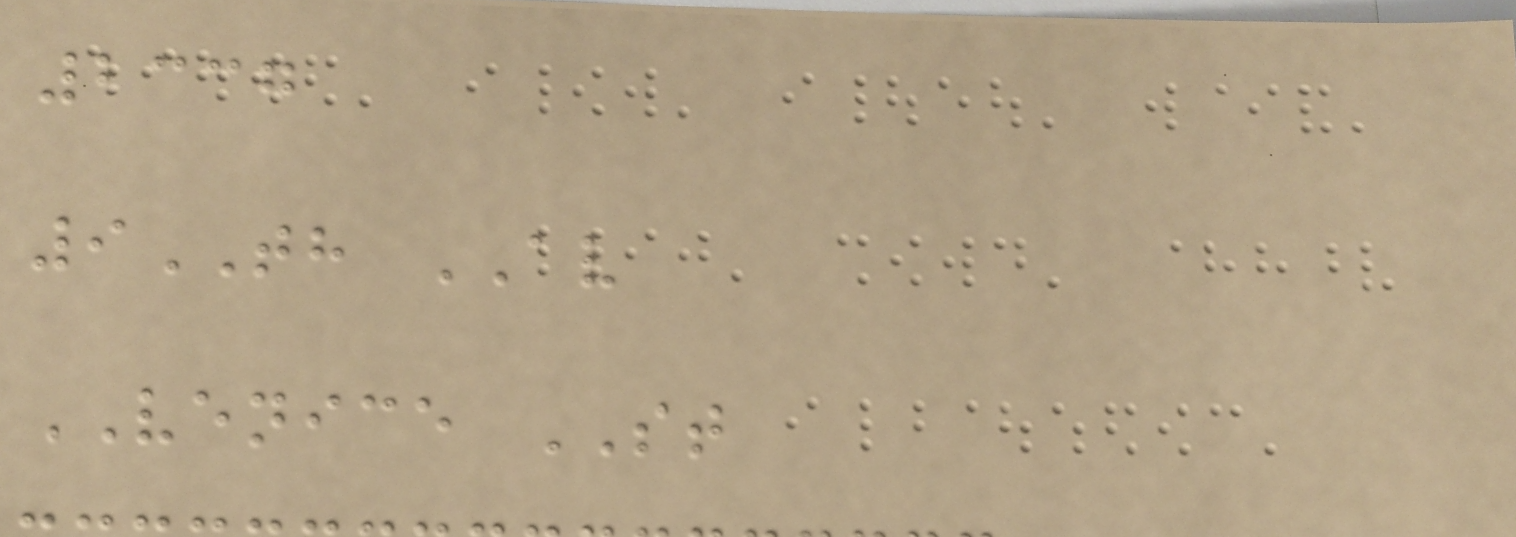2337
9TH AV
VENICE ST
